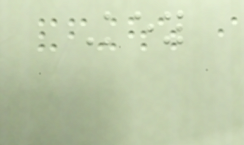Key
